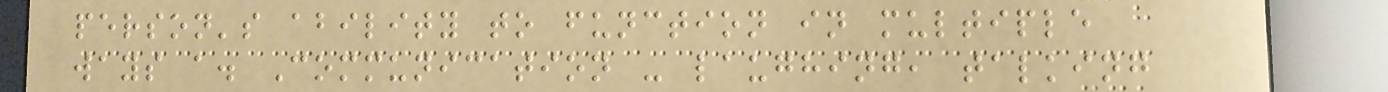person's ability to function in multiple
ways a. Communication - laughing, talking
